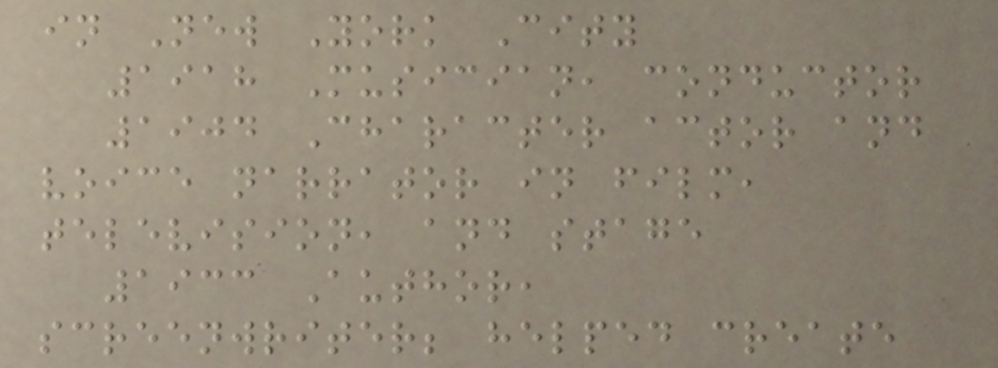in New York City
1918 Musician, conductor
1904 Character actor and
voice narrator in film,
television, and stage
1933 Author,
screenwriter; helped create
